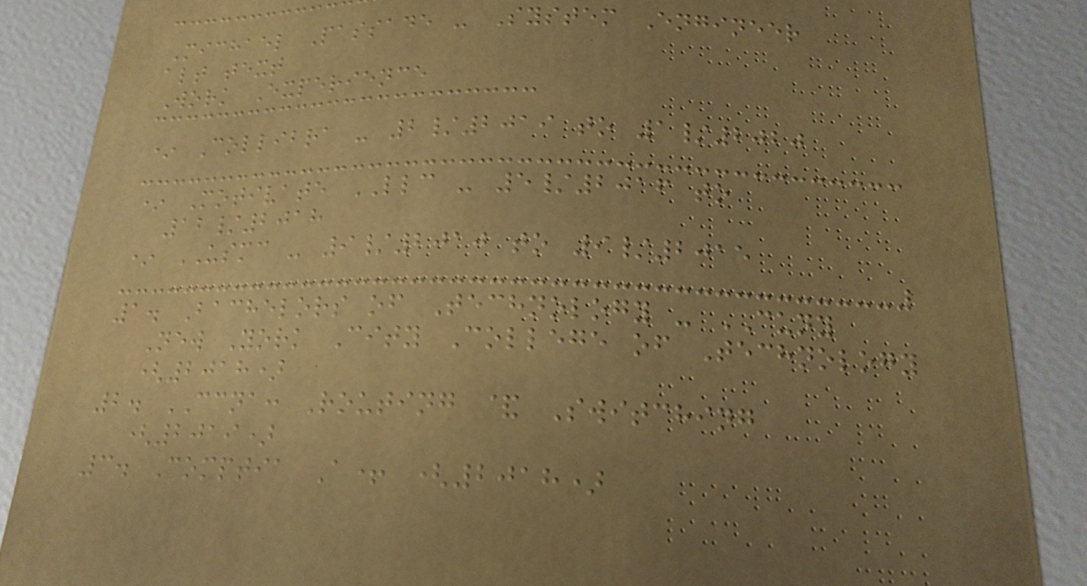Michael Passade - System Engineer
alt text
Work Experience
* Collibra - 2/2019 to 1/2020
* Motivate LLC - 5/2016 to
12/2018
* USMC - 9/2010 to 9/2015
1. Bachelors of Technology - CUNY
New York City College of Technology
(2018)
2. CCNA: Routing & Switching
(2019)
3. Comptia A+ (2018)
